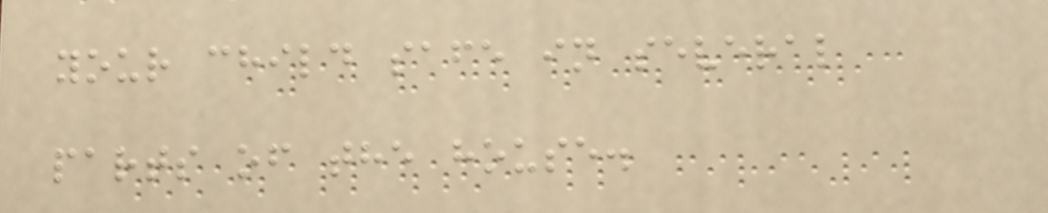your child safe in several
parts of the house.
